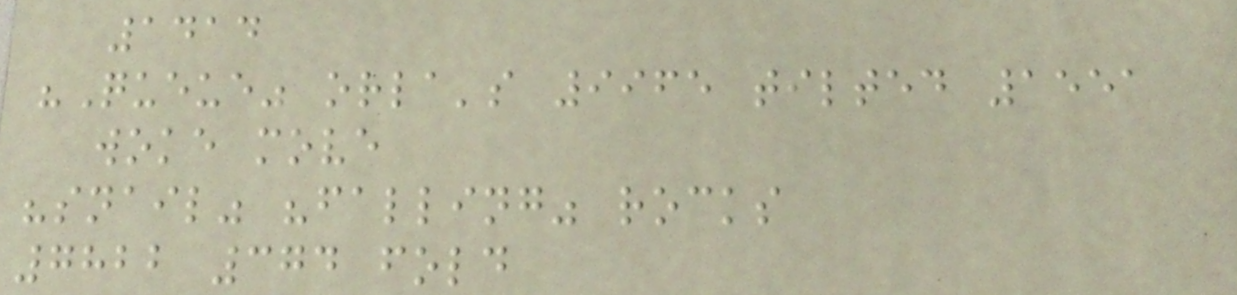1414
"Queue" orla's 9965 tilted 1551
woke move
"snail" "falling" rocks
7822 374 fold
